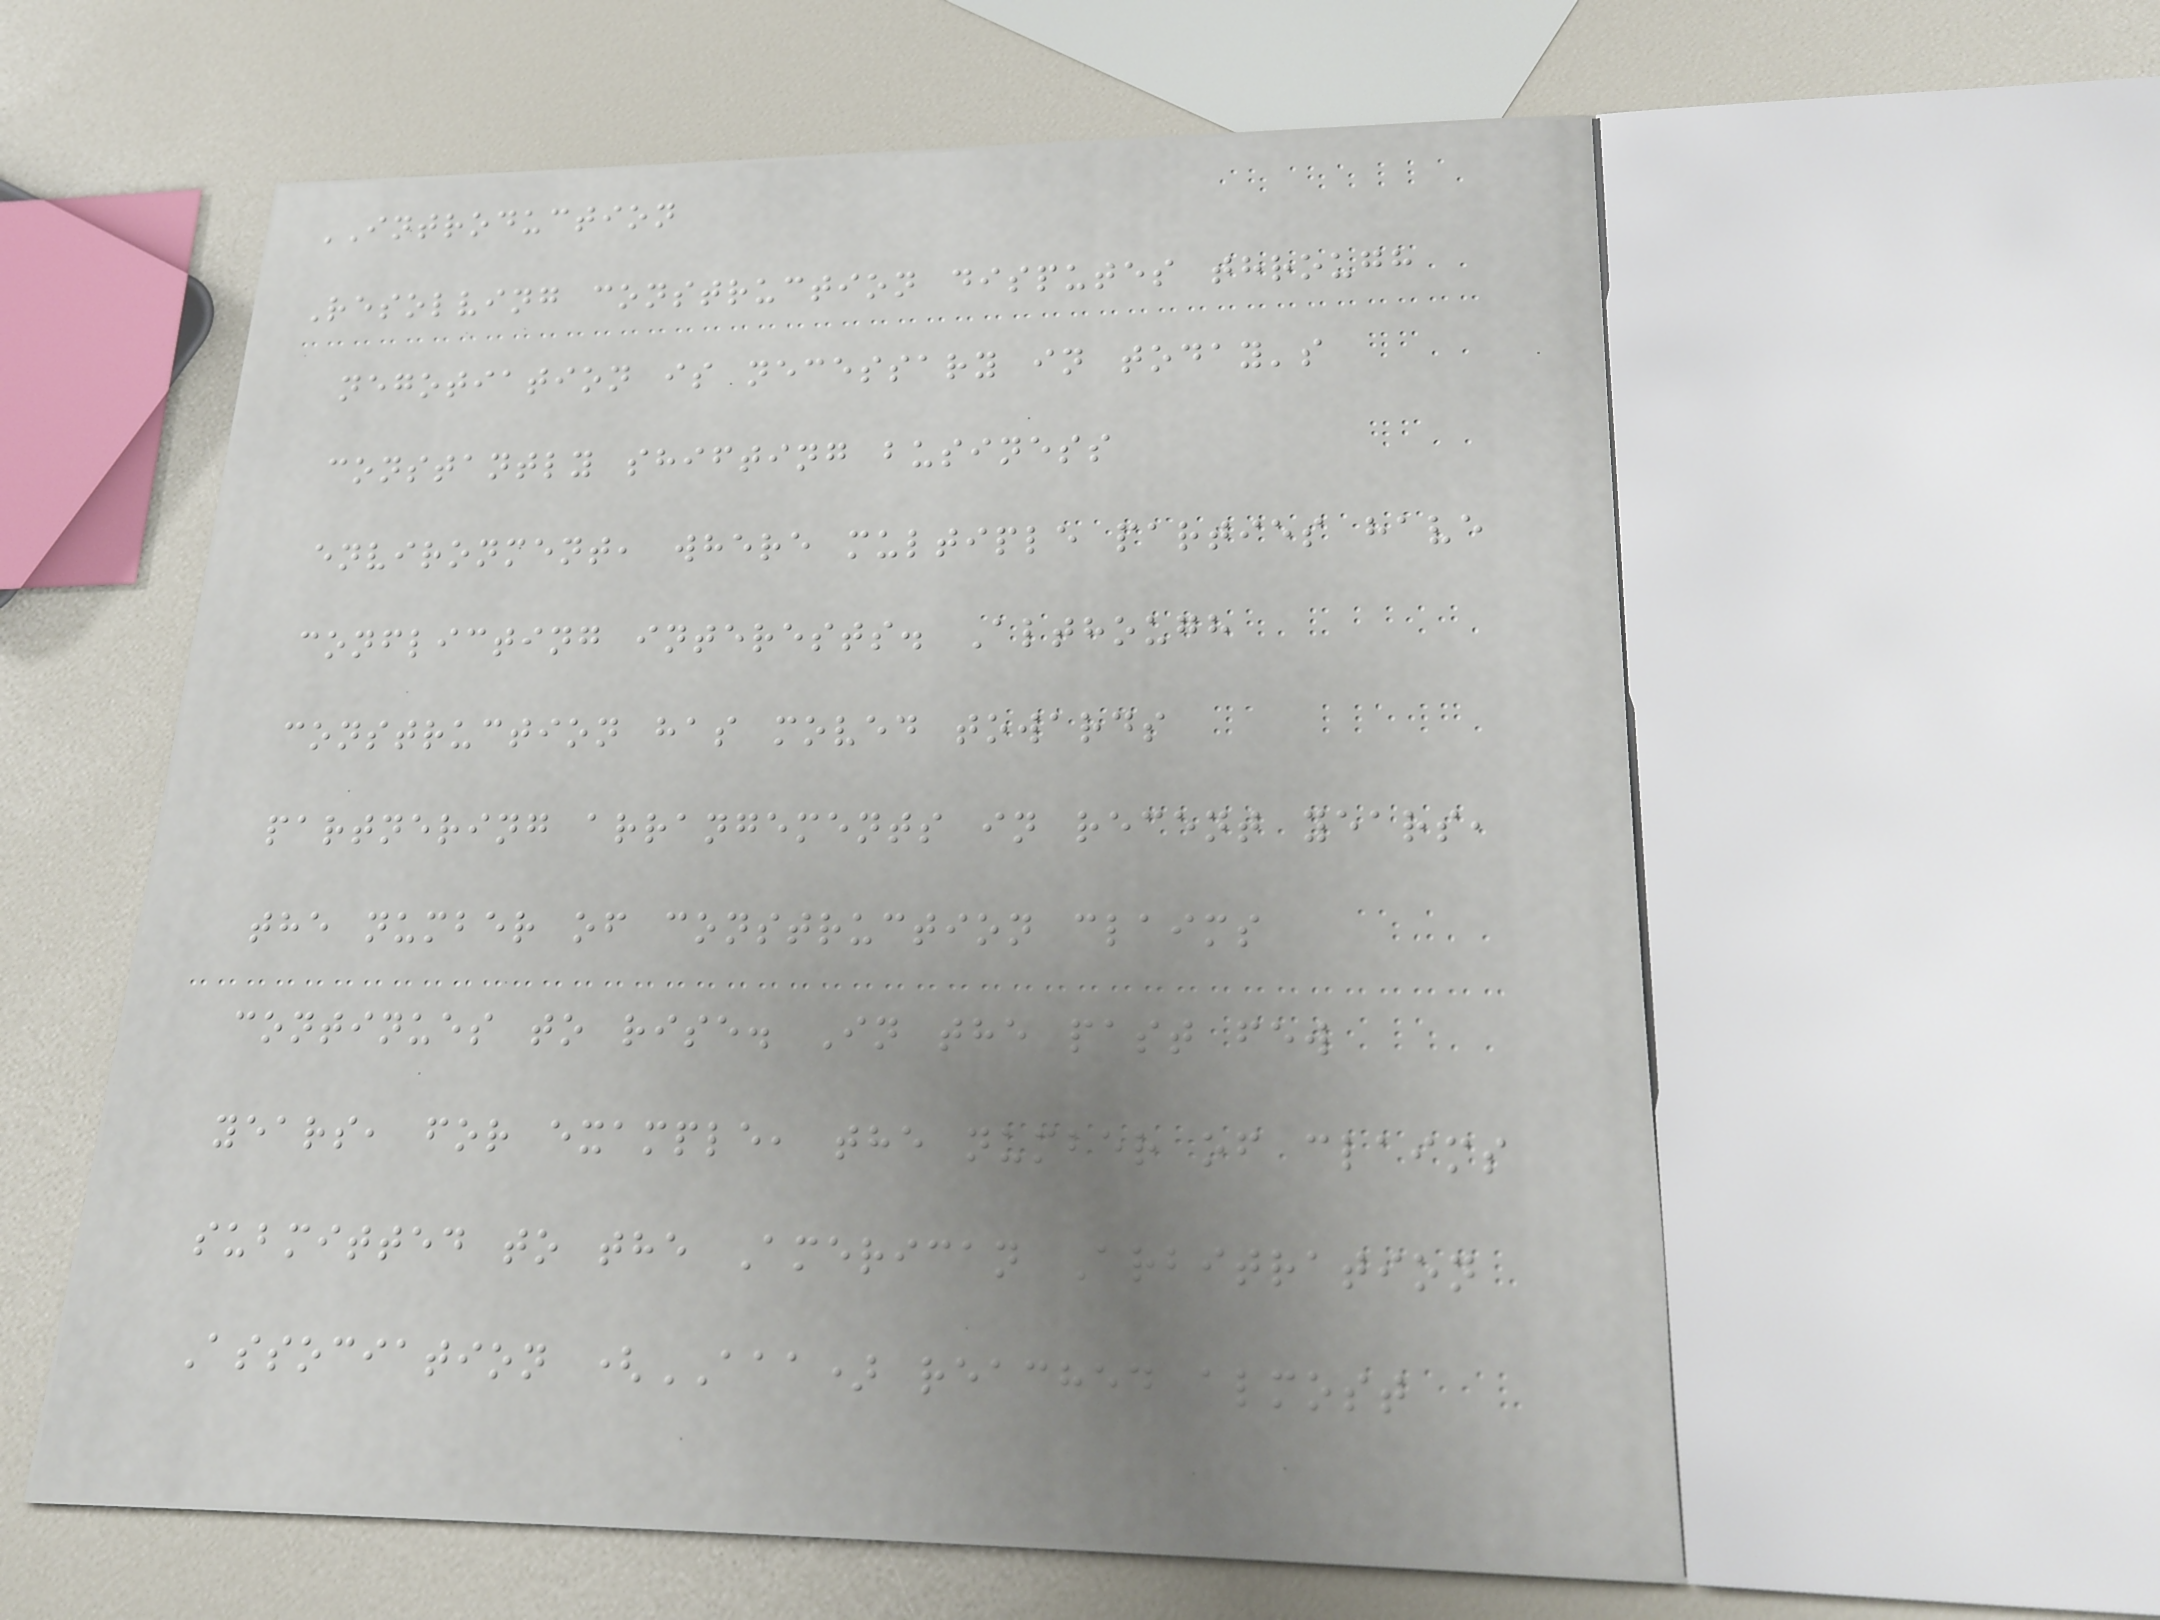INTRODUCTION
Resolving construction disputes through
negotiation is necessary in today's
constantly shifting business
environment, where multiple parties have
conflicting interests. Although
construction has moved towards
partnering arrangements in recent years,
the number of construction claims
continues to rise. In the past few
years, for example, the number of claims
submitted to the American Arbitration
Association (AAA) reached almost
